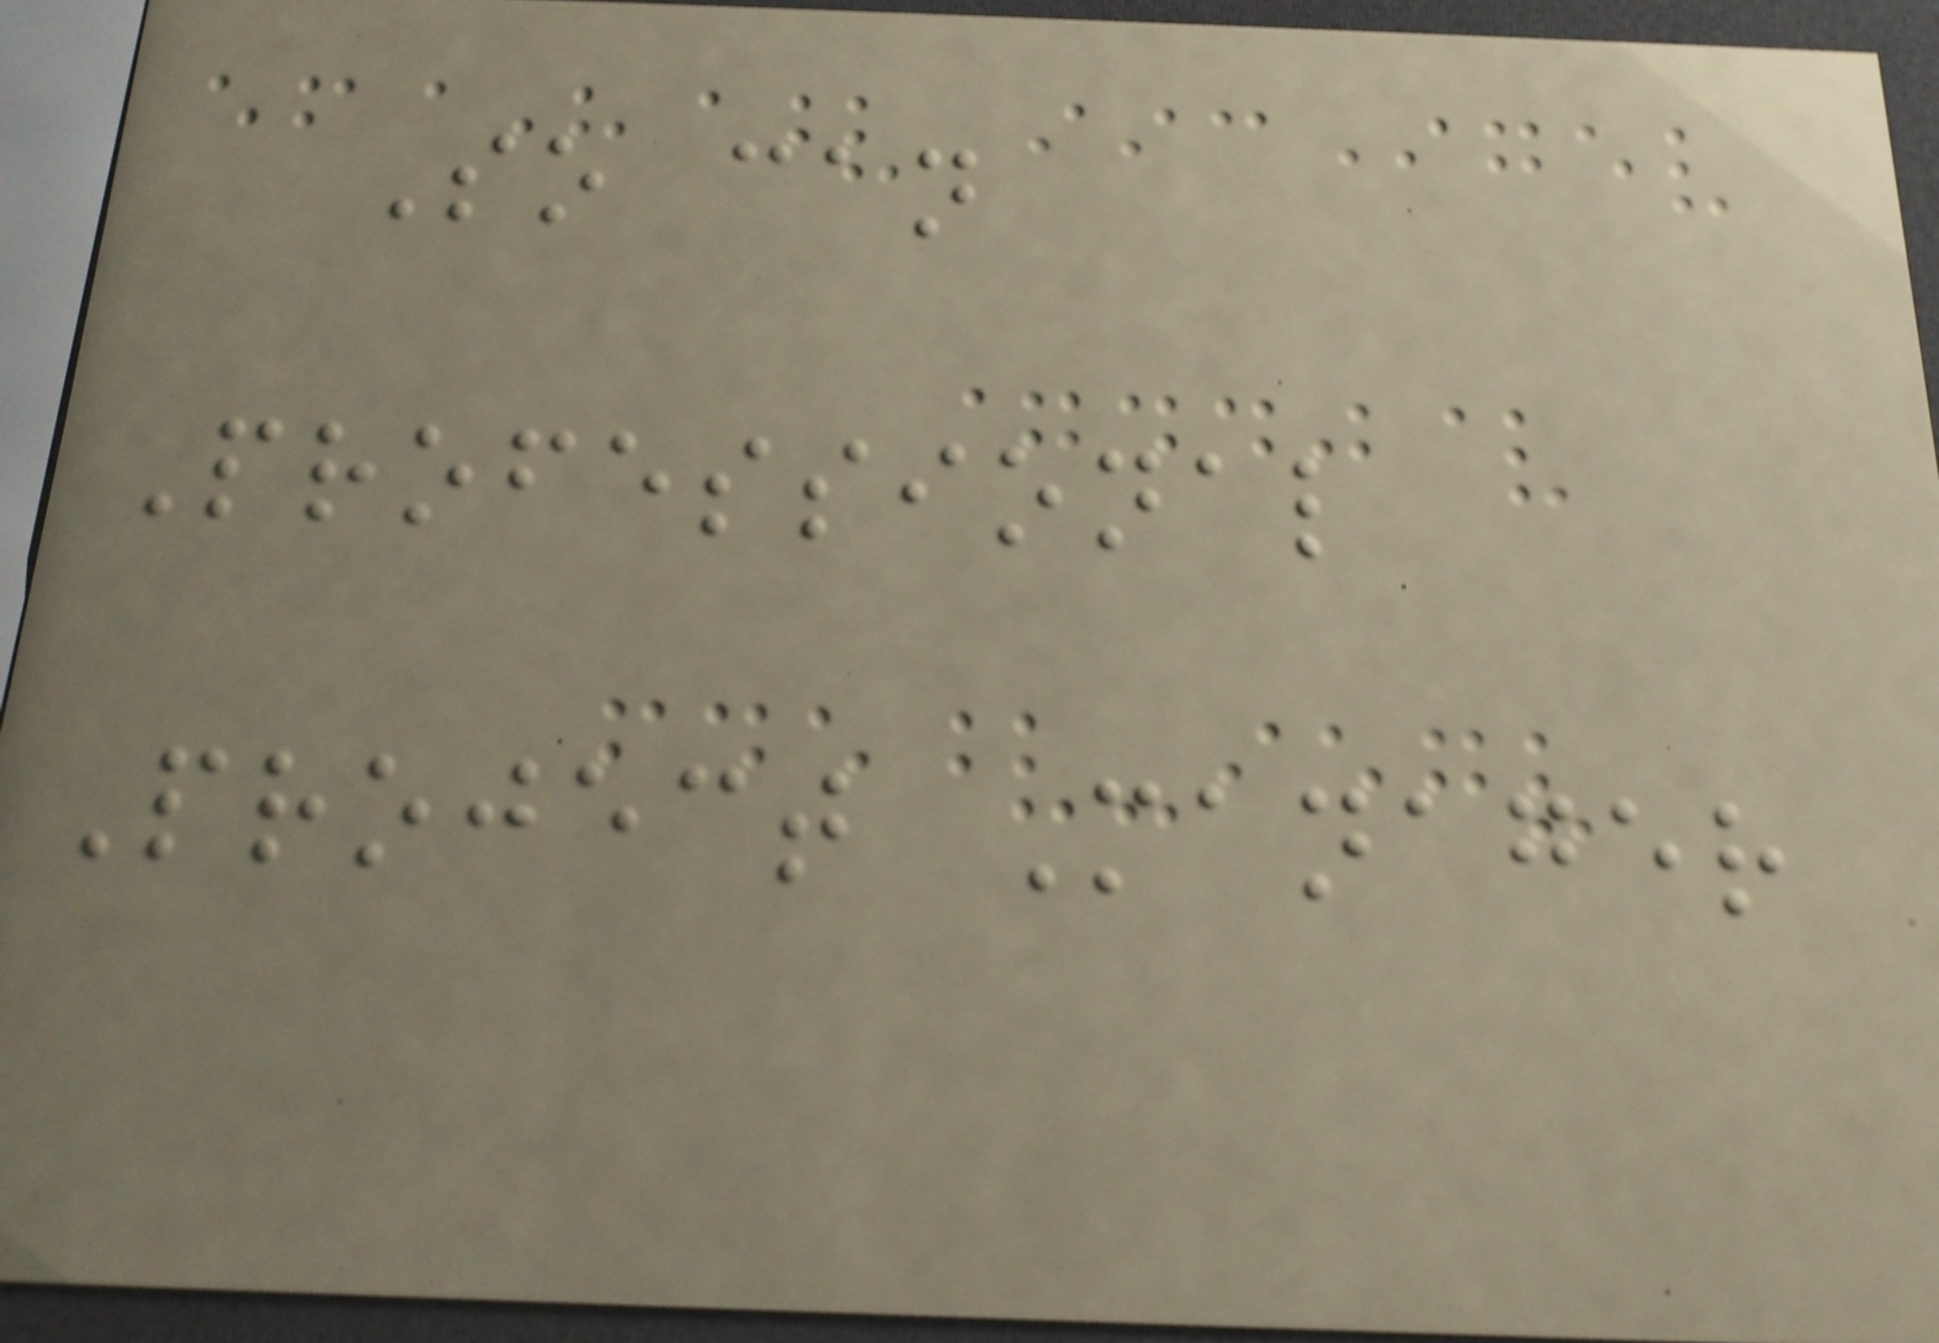So can
Professional
Project Manager
